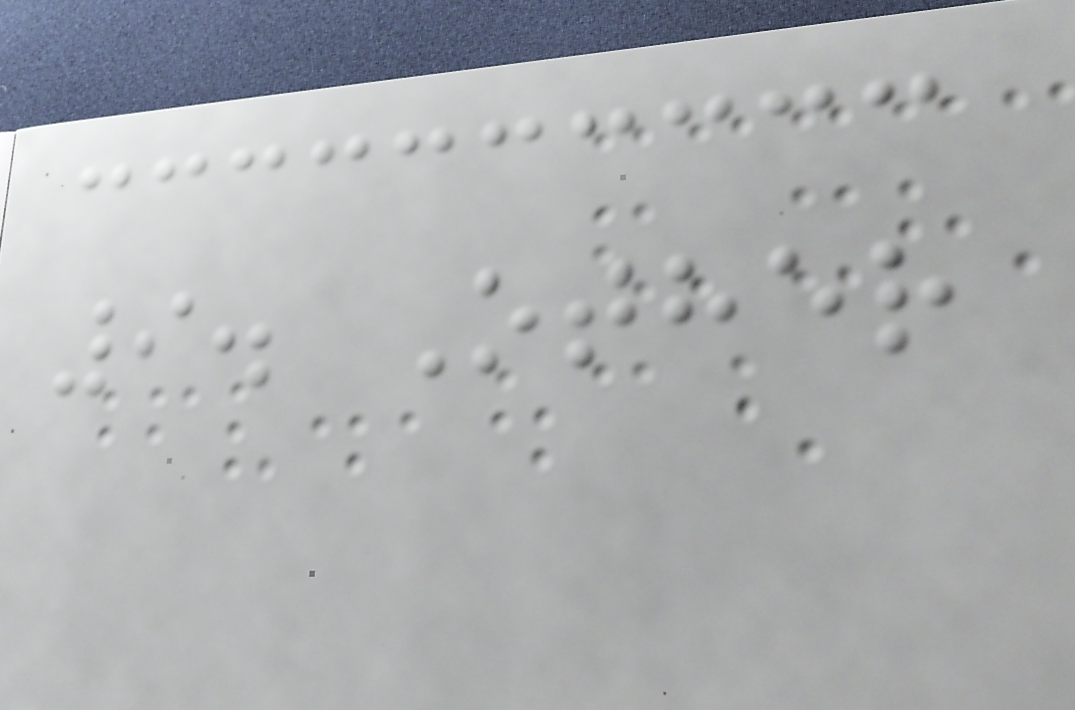9. Other
